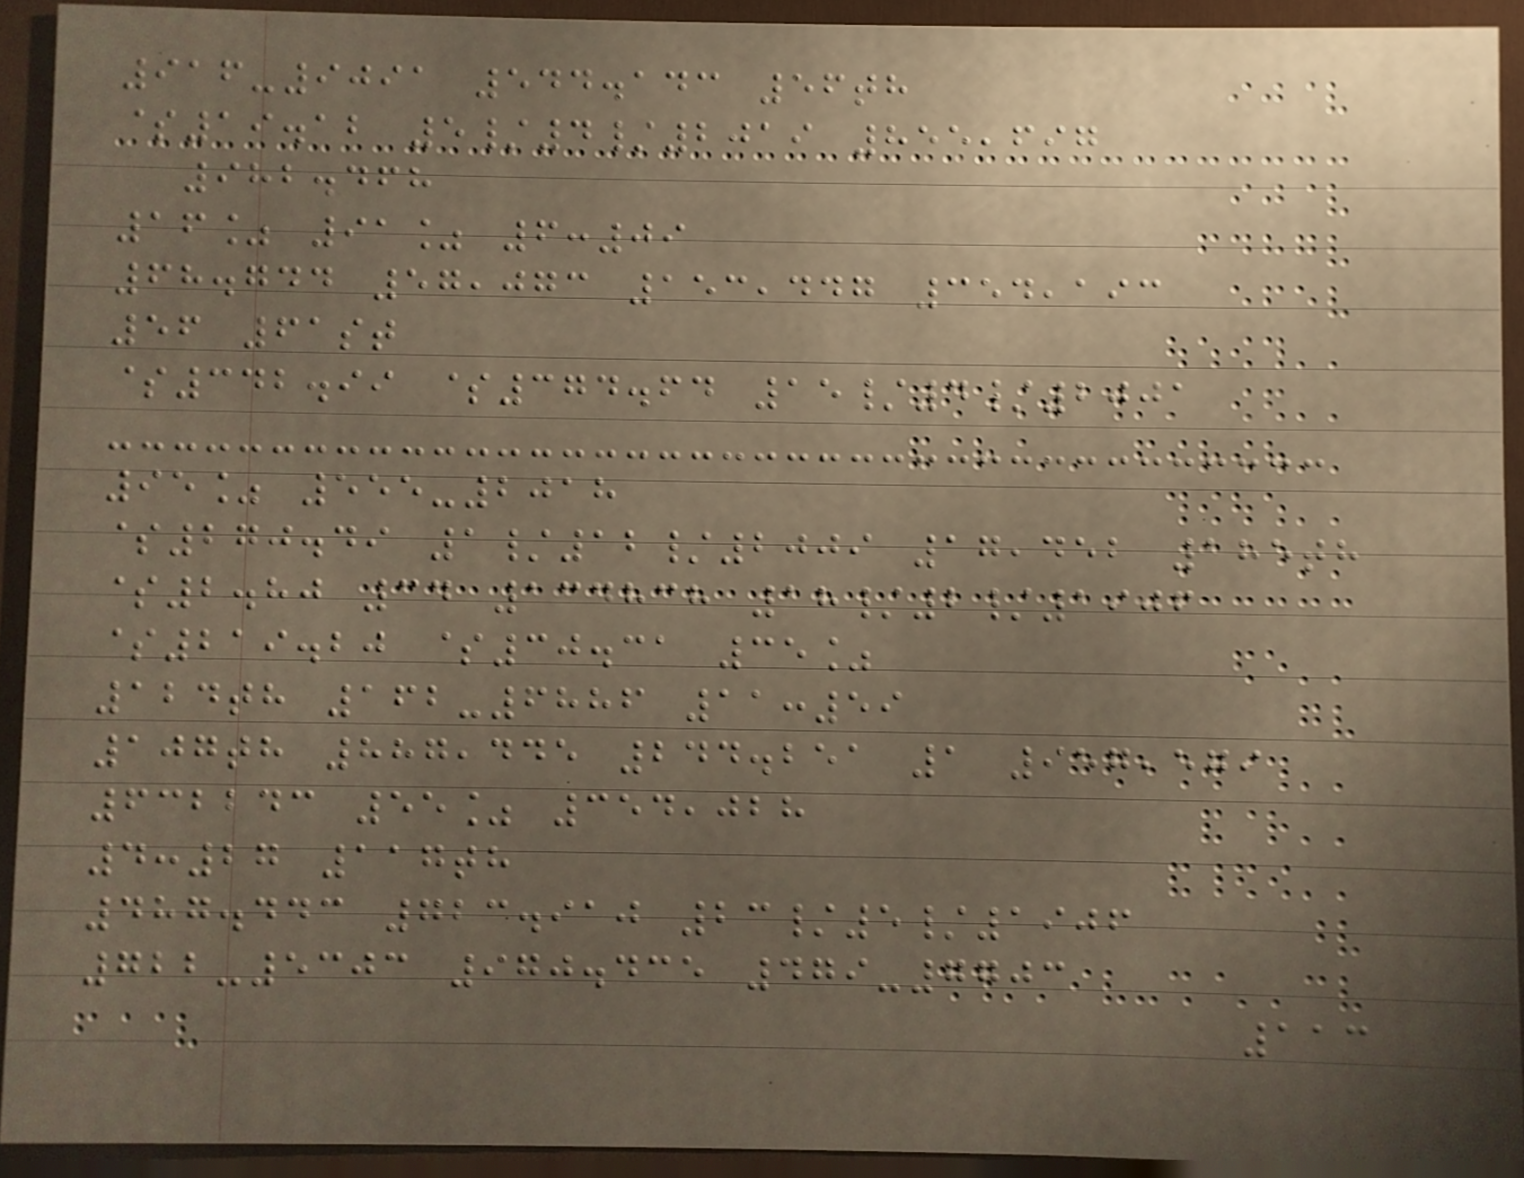916-9091 544.143 56th
$19.12 5/4/2019 855,697
982.468
16% 91% 6:09
68.744 57,073 153,447 354,193
56 61st
$342.99 $374.64 15/4/2001
95% 555-2018
$270.49 1/12/2009 17,452 185th
$2.80 34 134838 18/2/1906
$219.20 $30.31 35%
124th 162-6886 11:59
107th 887,445 244.251 1 957,579
632243 55% 354,028
4:27 117th
487.443 723.910 23/5/1906
722-5303 970.435 479-7703
113
